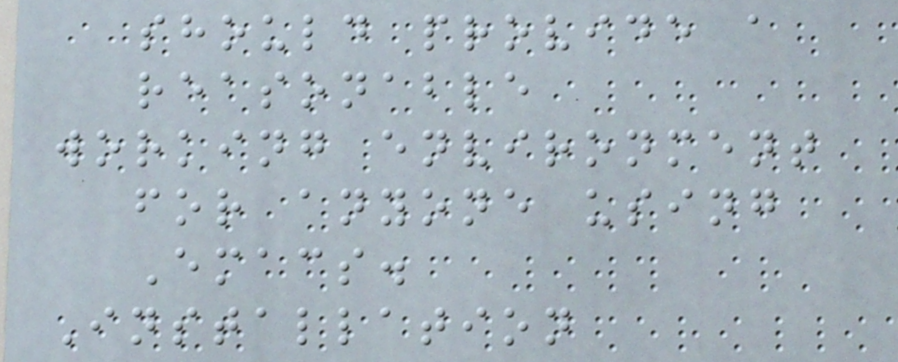should provide a
reasonable
working environment
for anyone using
Emacs.
Installation
